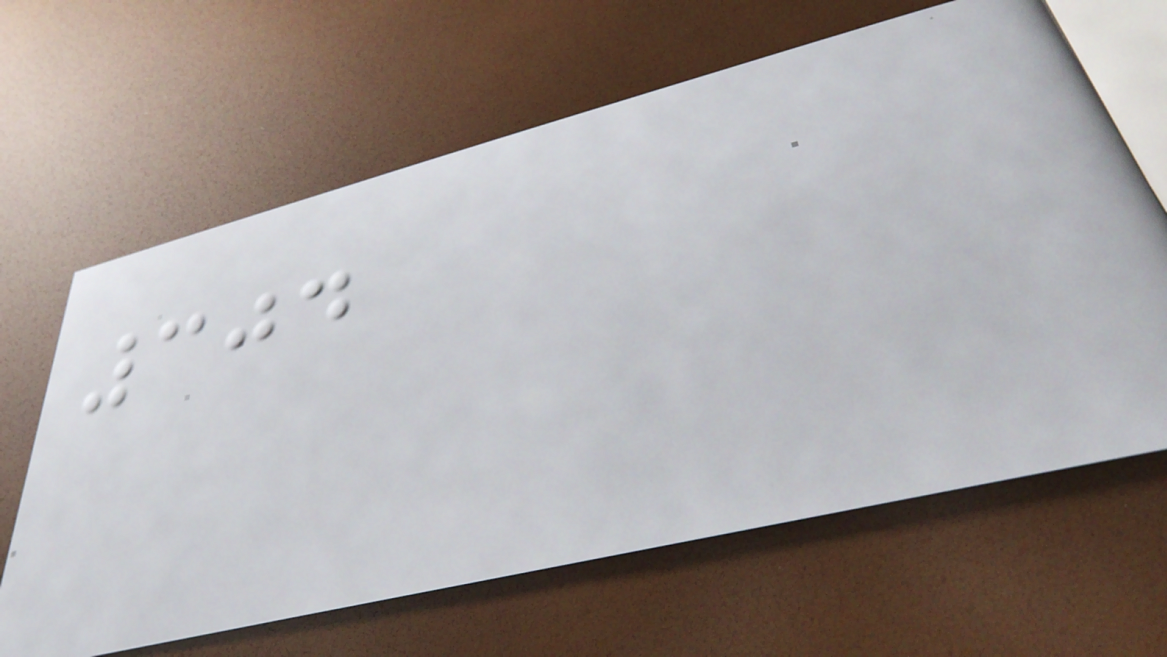304
